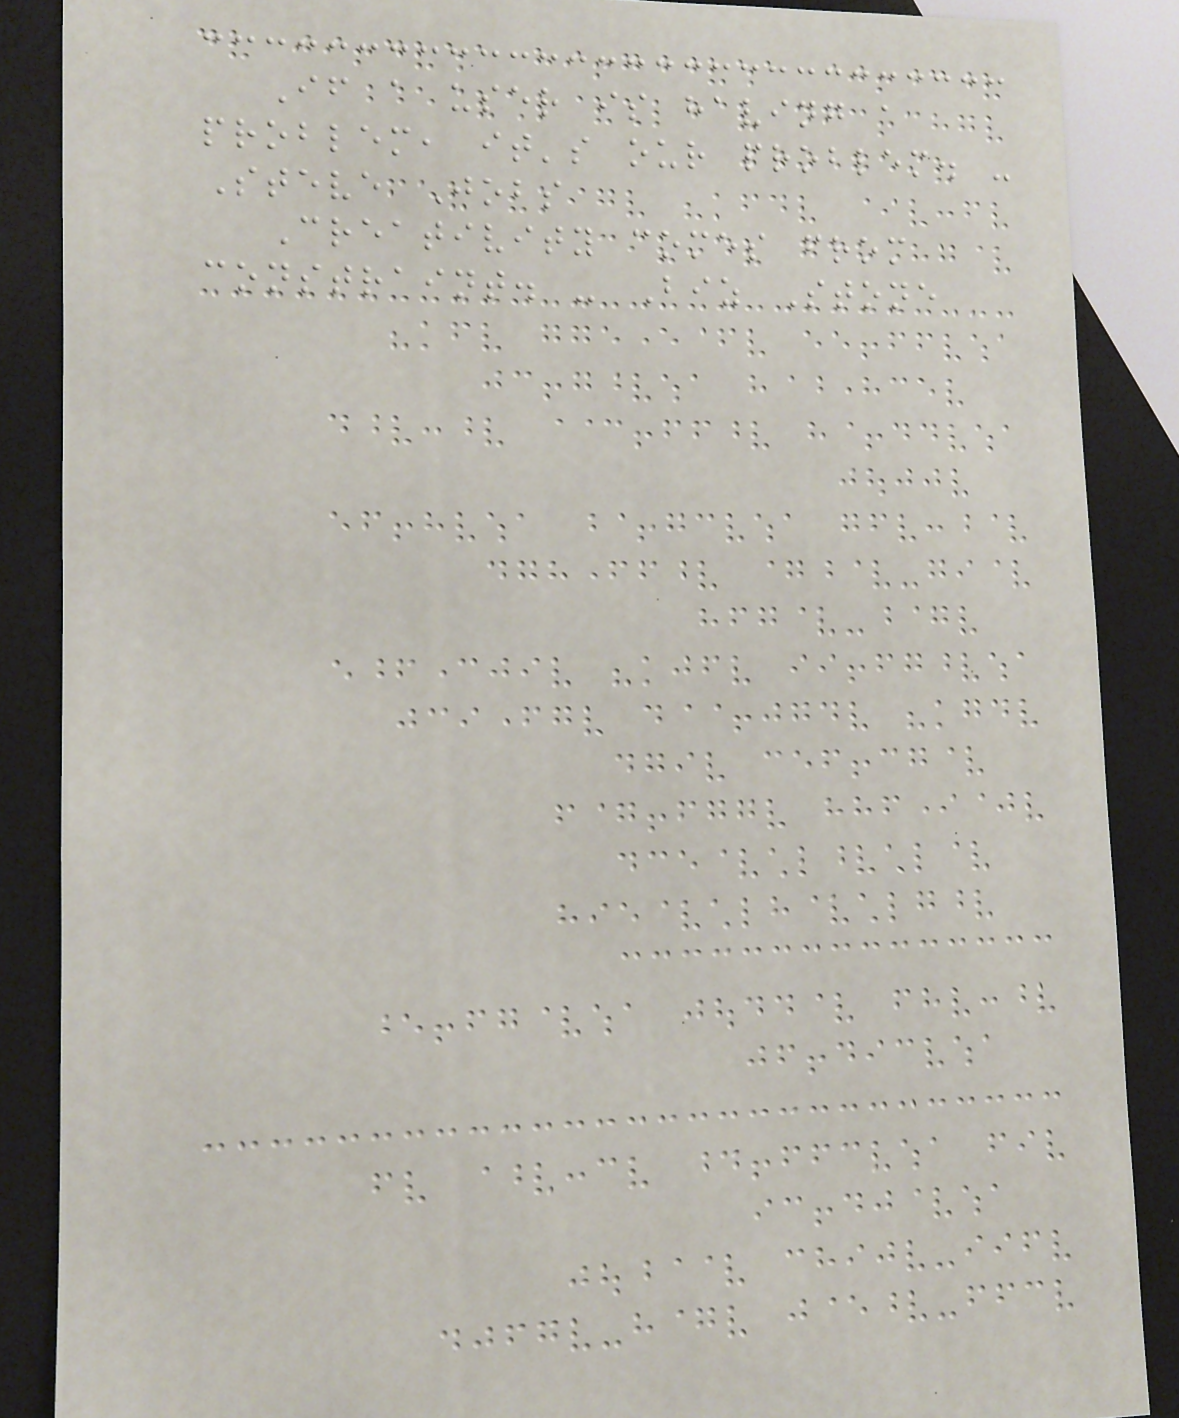If a user is having a
problem, it's our problem. -
Steve Jobs
Creativity comes from
constraint. - Biz Stone
